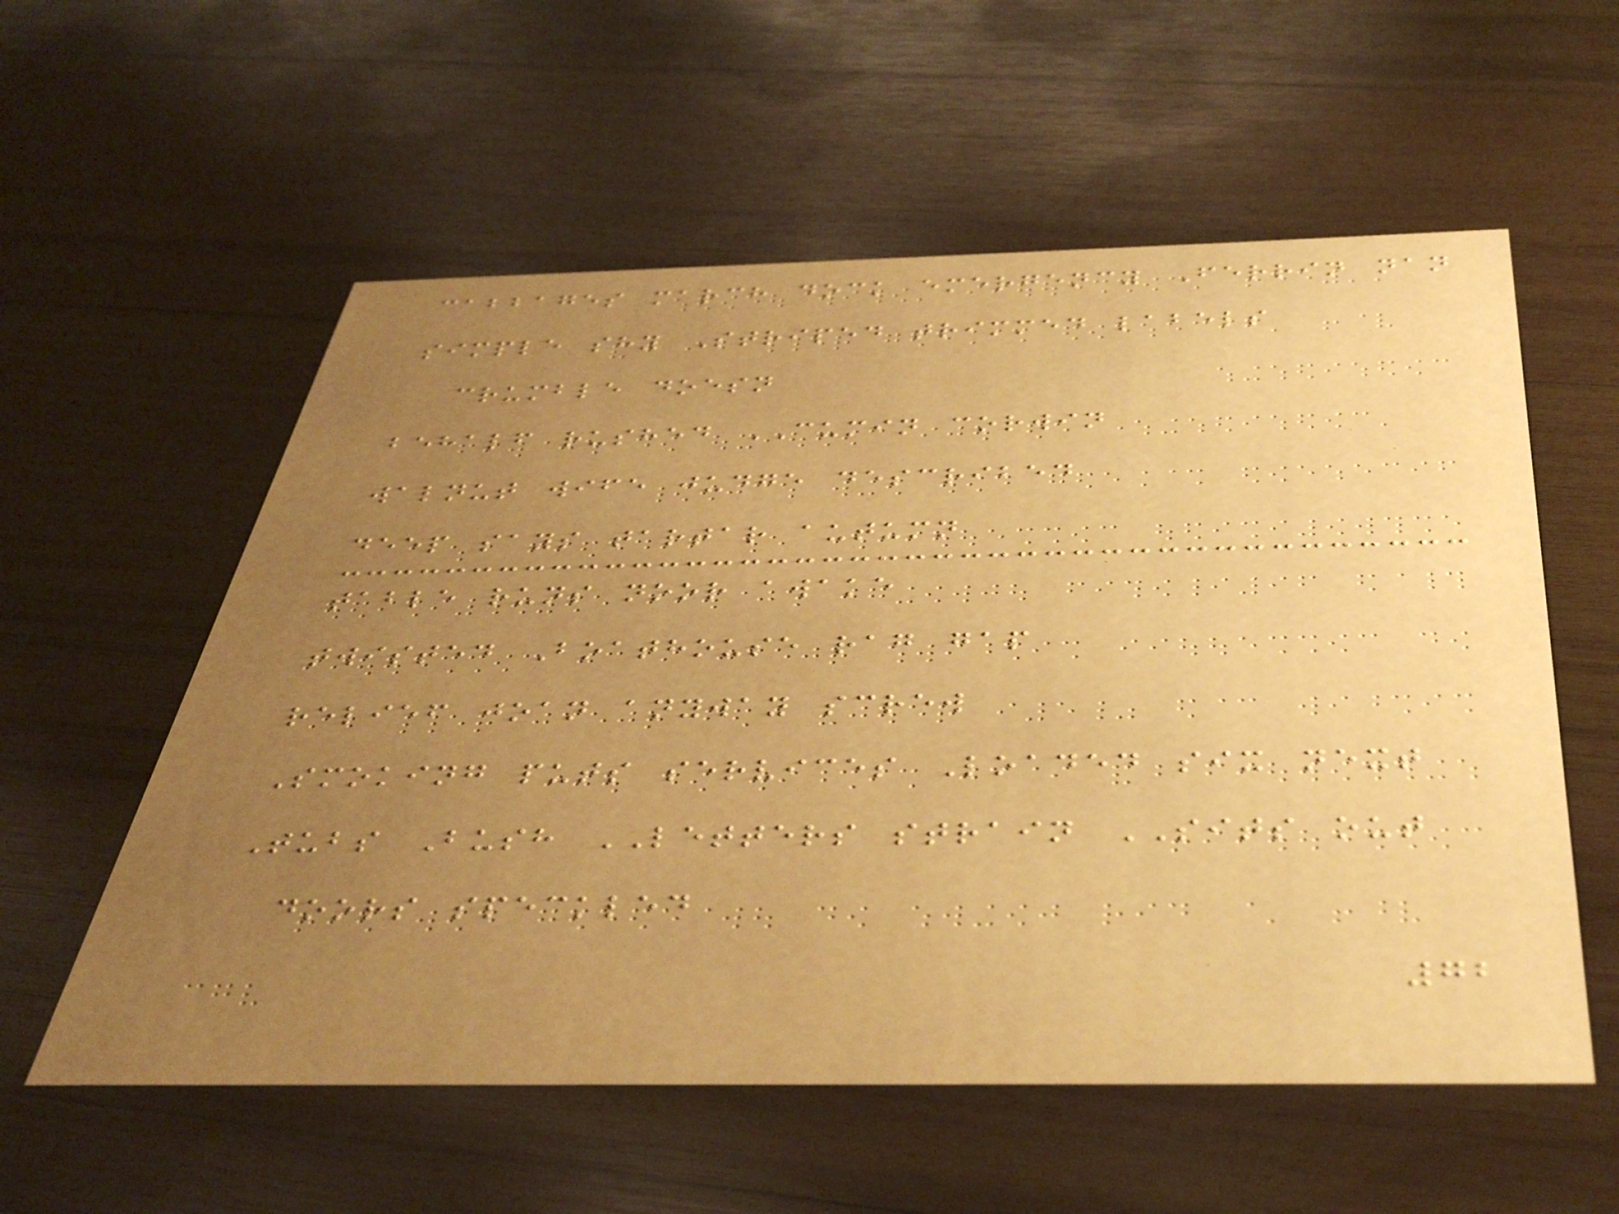cabbages march dock emergency Ferrin nan
simple shy Striped trimmed labels
crumble doesn
behalf rushed CUMIN corwin
walnut wife judge described
deep says tartar autumn
table runs noor awake
twisted Boathouse rag gap
relief joan anyway screw
Smoking puts services Loaded six next
Tubs Bush LETTERS strain SITS out
doors speckled
72
